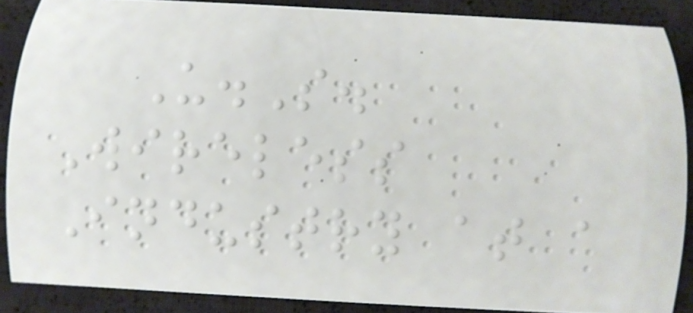U.S.
Wireless
Industry at a
